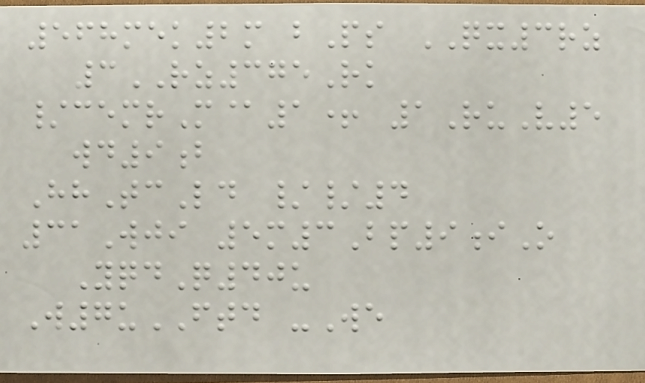568mek2m bPs QX3rz
3RZ375Rk
/cemrM@1+ 1RuV5
wd9b
HhTcLd //4
31Wji 5m3Bp9iO
YqdQ40u
W7uFTD -We
